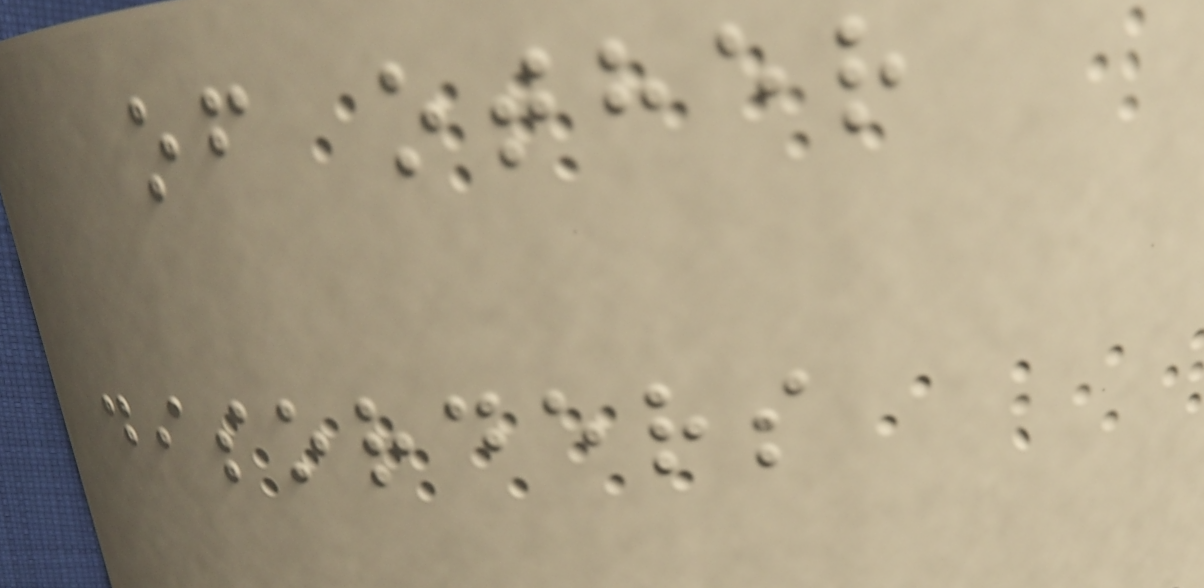of other
disorders
